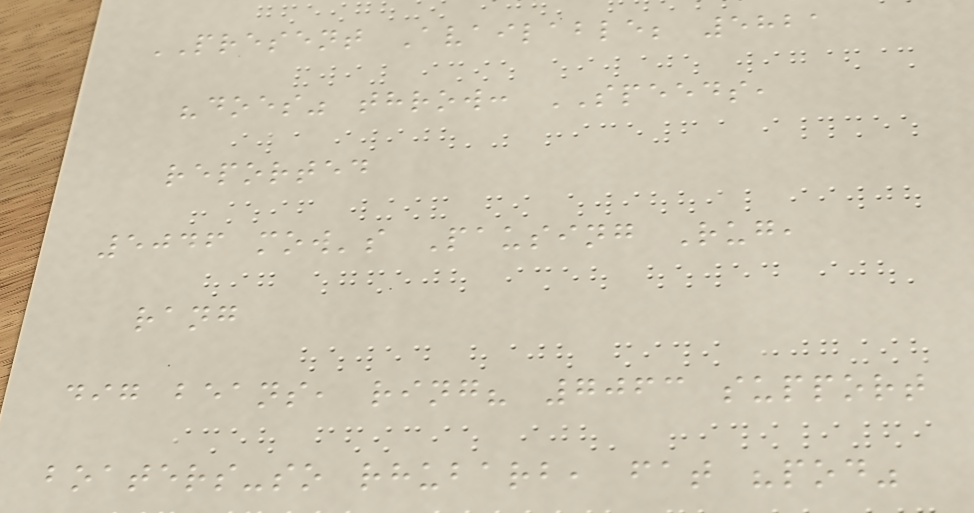PRESENT Available; 5821
"does" throw: SPEEDS,
reported
5046 mow's Pausing Rug,
rang
dig beans, ring? 7063 support
boaters-so rhubarb, fat "pod"
